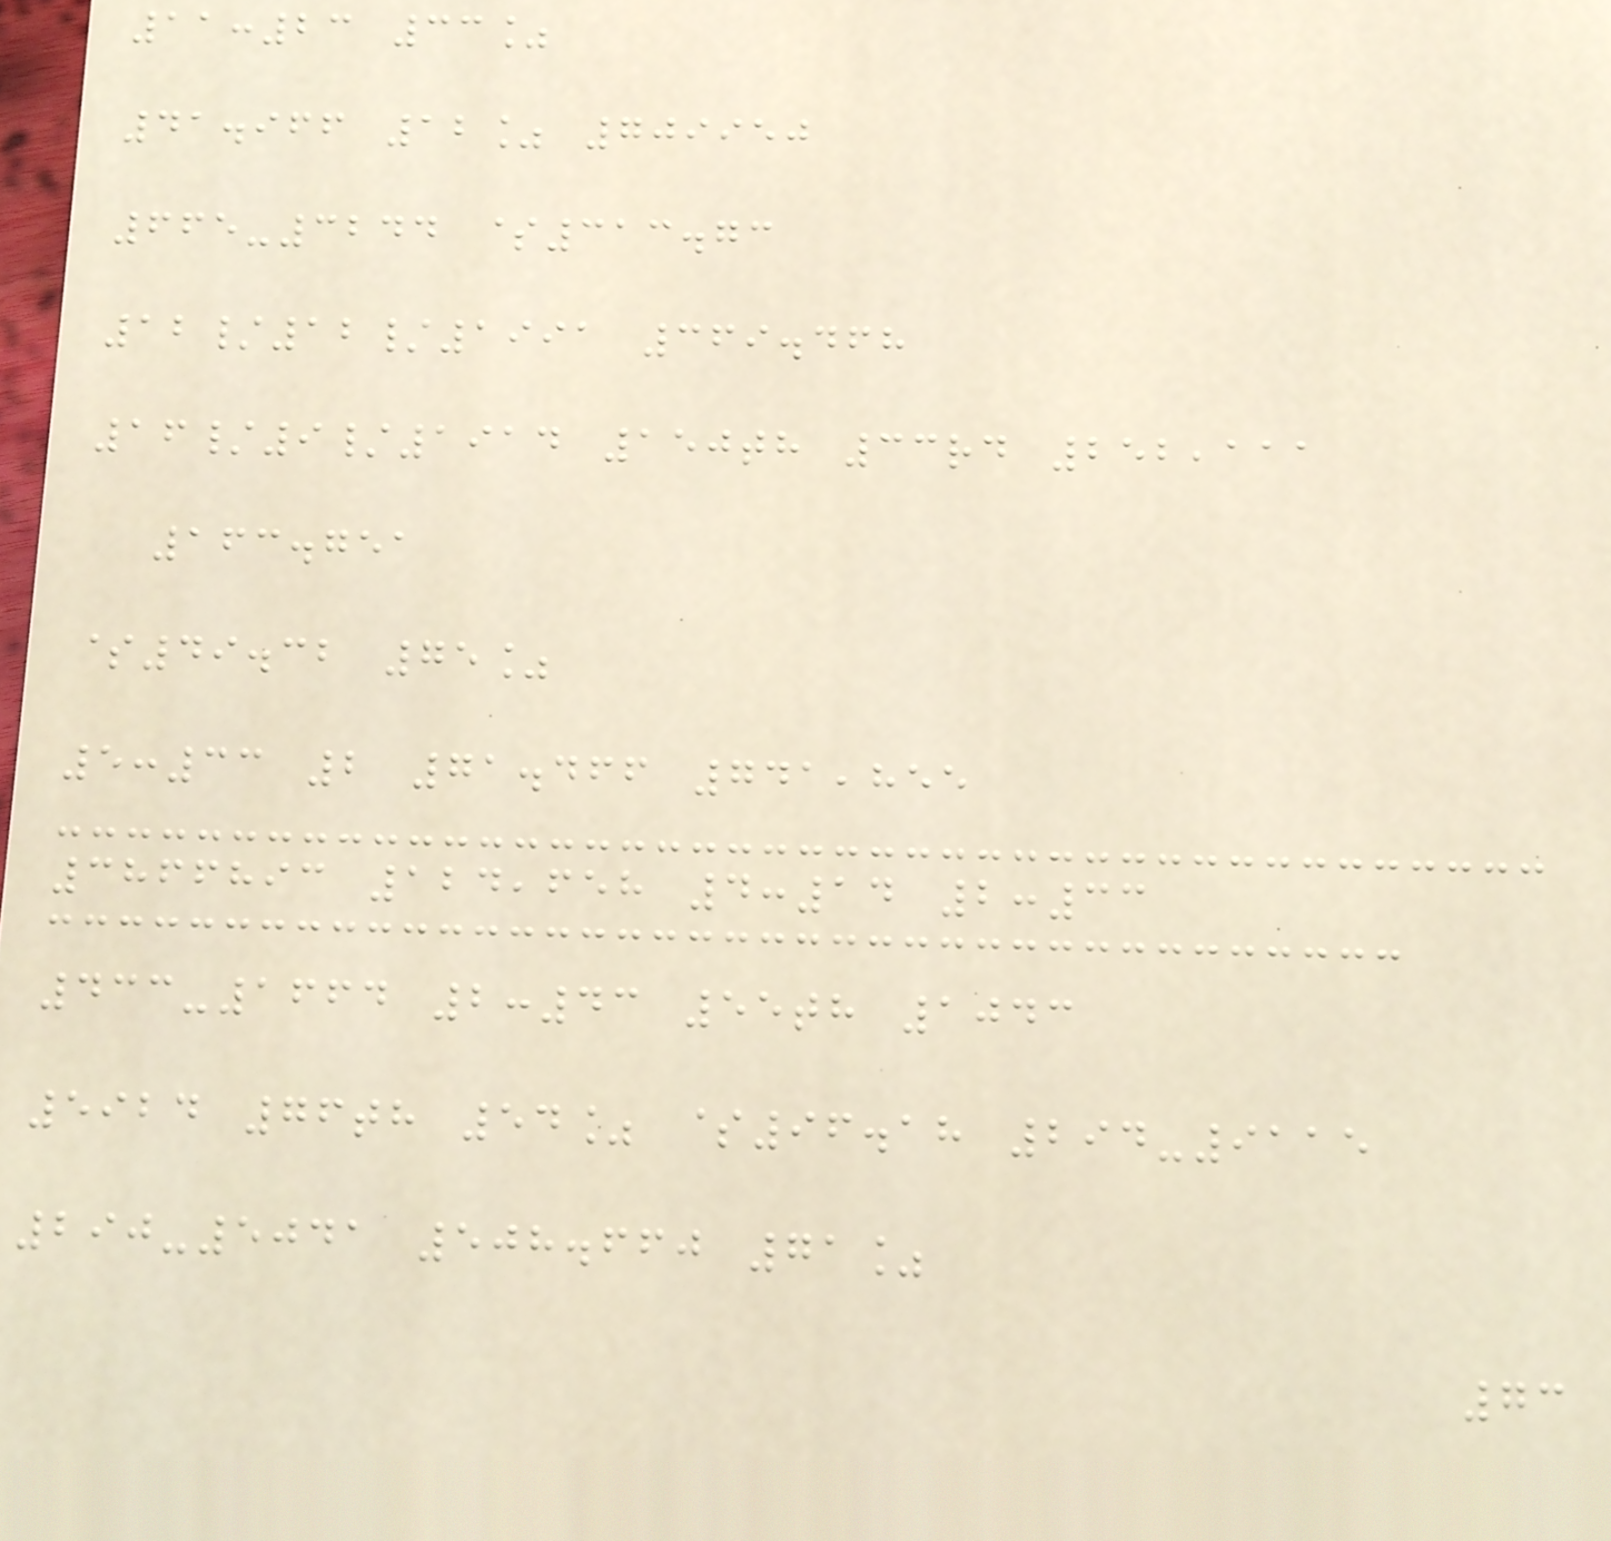11:23 33%
41.966 12% 709950
665-3244 $313.73
12/12/1991 369.468
16/9/1914 150th 33rd 252,111
163.751
$49.32 75%
5:33 2 71.466 741,855
3866893 124,658 4:14 2:33
433-1664 2:43 55th 1043
5924 76th 54% $96.18 294-9115
290-5041 508.660 71%
73
